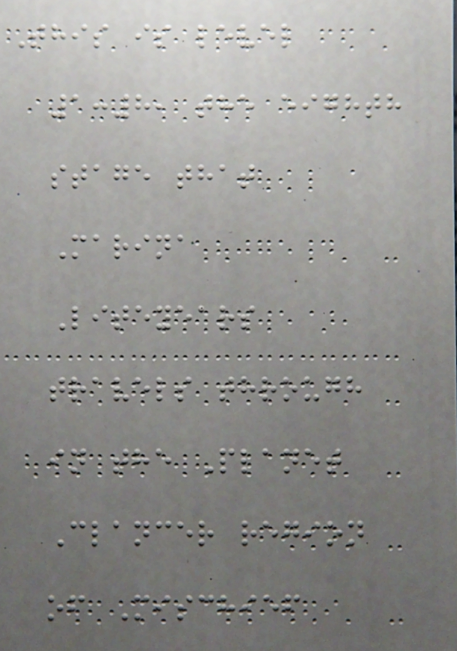This is level
1:8, the eighth
stage that
Marina
Liteyears
travels through
in the Planet
Clancer region
of Mischief
